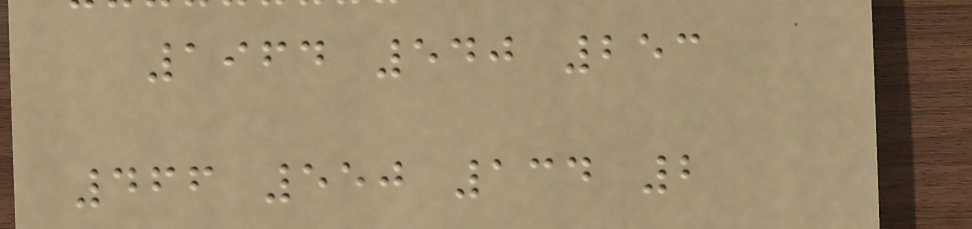1964 540 253
466 550 134 2
